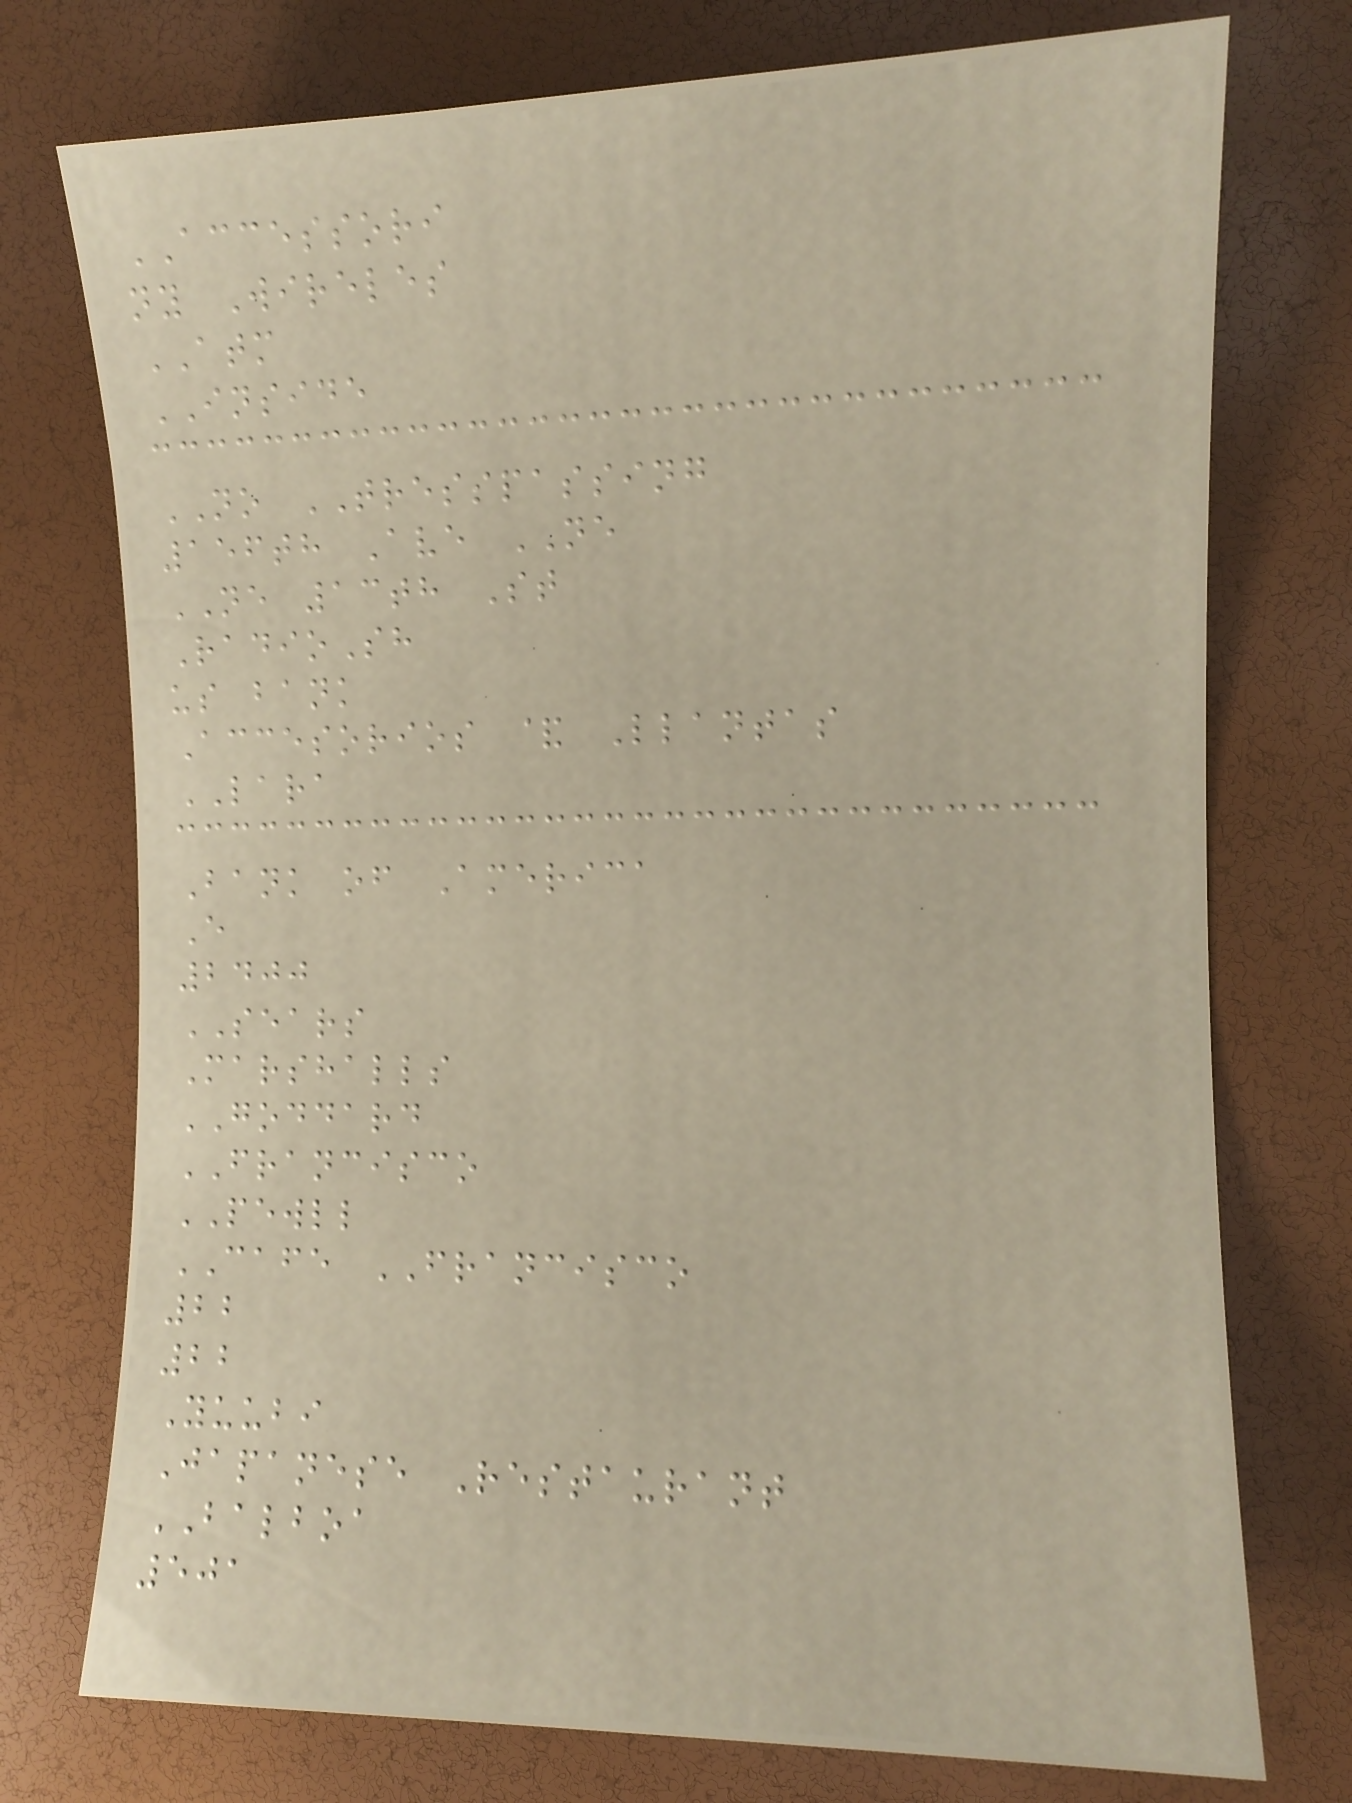ACCESSORI
ny Wireles
ATM
INSIDE
NO TRESSPASSING
156th Ave NE
NE 13th St
RadioSh
us bank
Accesorios & Llantas
LARA
Bank of America
E
2400
SEARS
Marshalls
GODDARD
FRANCISCO
PEWLL
CAFE FRANCISCO
22
22
Yuubi
Japanese Restaurant
BALBOA
501
